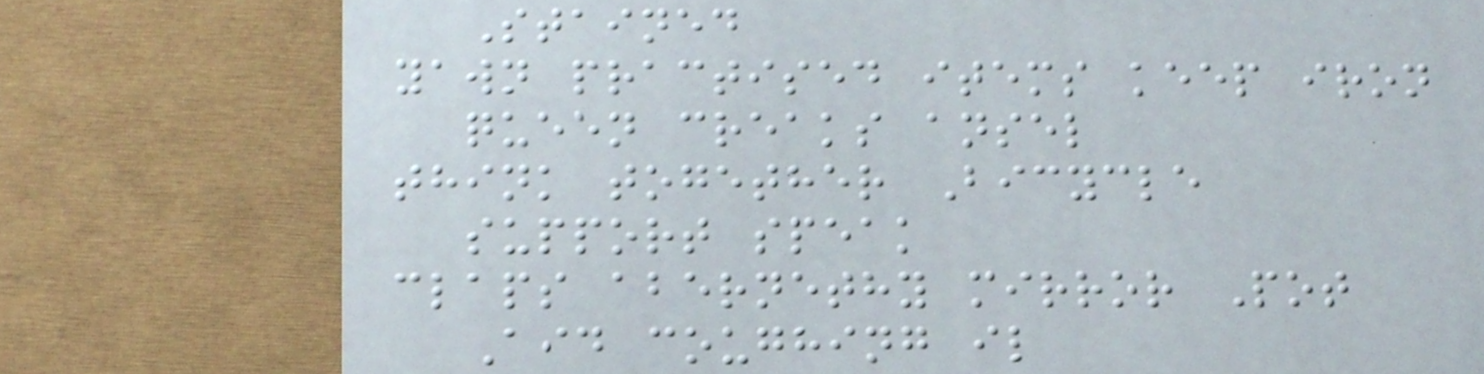Stained
yawn practised items keep iron
queen creaks ansel
think together Bicycle
support speak
claps abernethy mirror Pot
Aid coughing il
